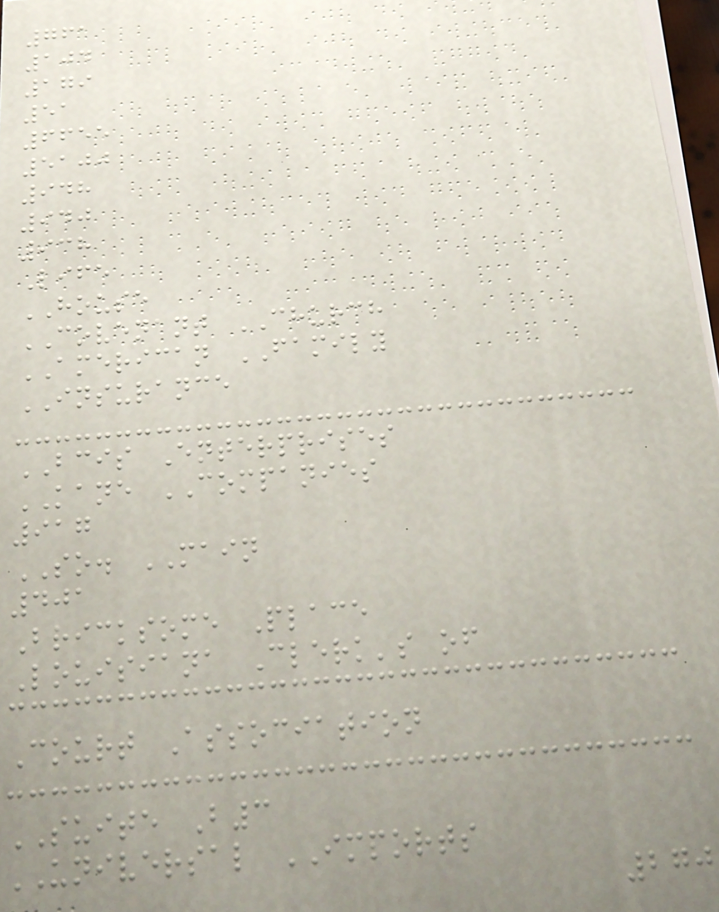761
104
179
51
6655
5100
948
940
938
Life
HOUSE
COVENANT CHURCH
AMERICAN FAMILY
INSURANCE
BCIS Enterprises
KANE COMPANIES
917
SO. MAIN
401
Bricksome Place
Louisiana Clerk's of
Court Association
SUITE B3
UNIVERSAL IMPORTS
270
